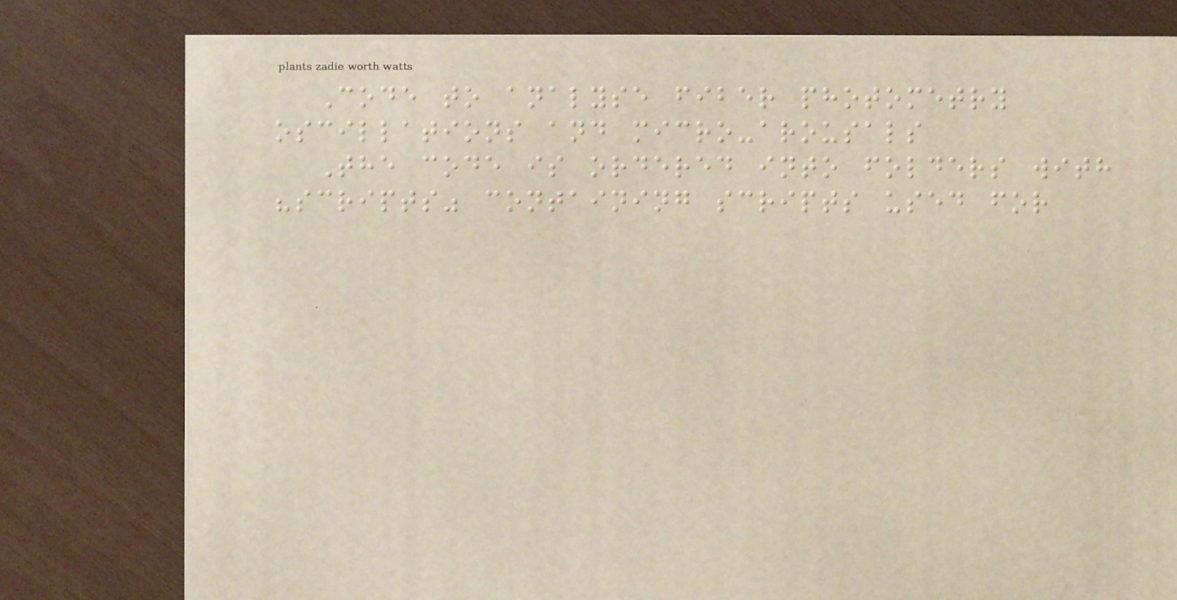Code to analyse fiber photometry
oscillations and micro-arousals
The code is ordered into folders with
"scripts" containing scripts used for
